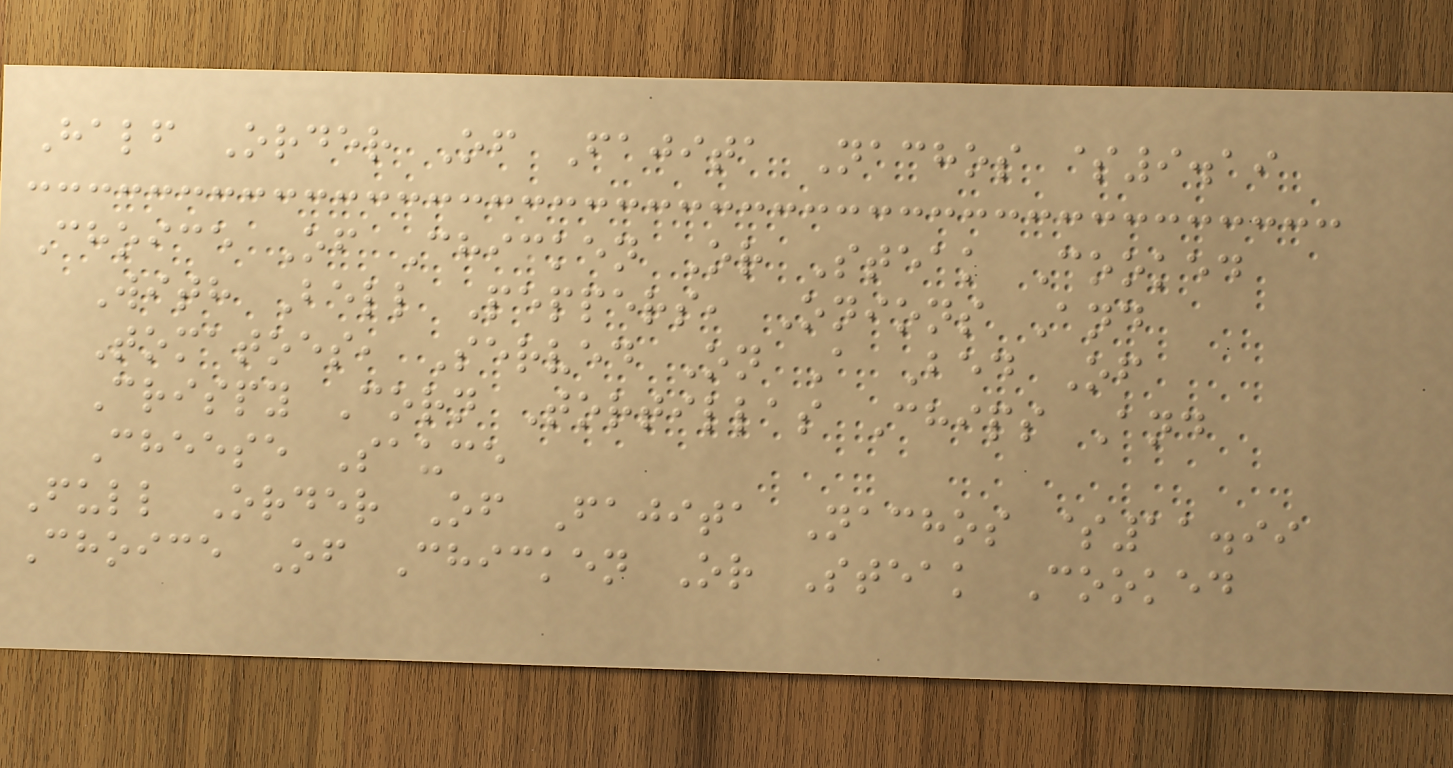Half Order Of Fajita Nachos $9.19
Choice Of Chicken Or Steak Cooked
With Bell Peppers, Onions And
Tomatoes, Served On A Bed Of
Crispy Corn Tortillas Chips And
Cheese Sauce
Full Order Of Fajita Nachos $11.99
Choice Of Chicken Or Steak Cooked
